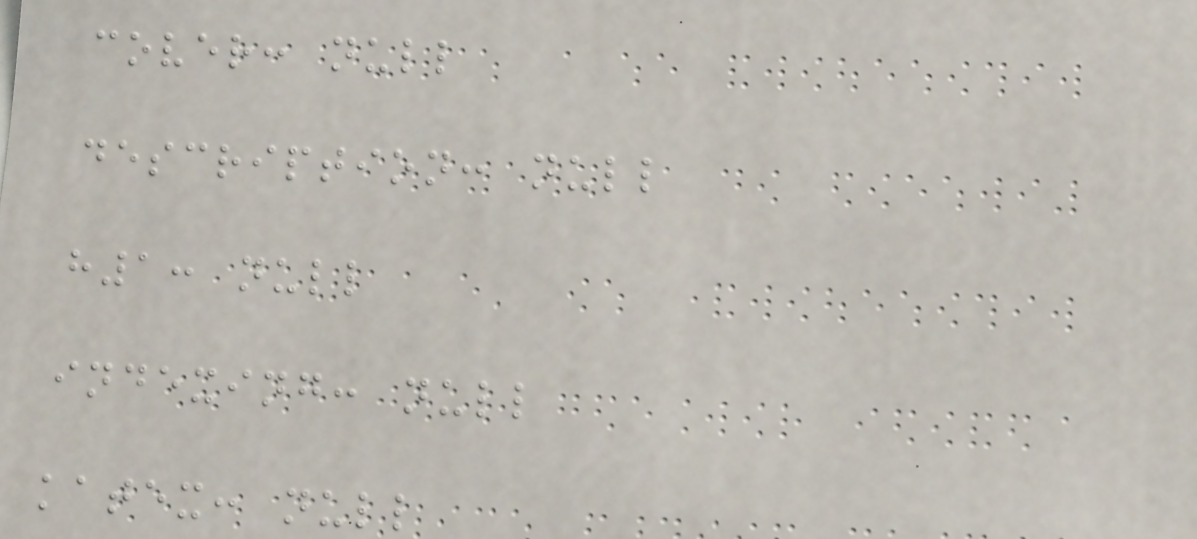cover: null
description: null
h1: null
indexing: null
katex: null
